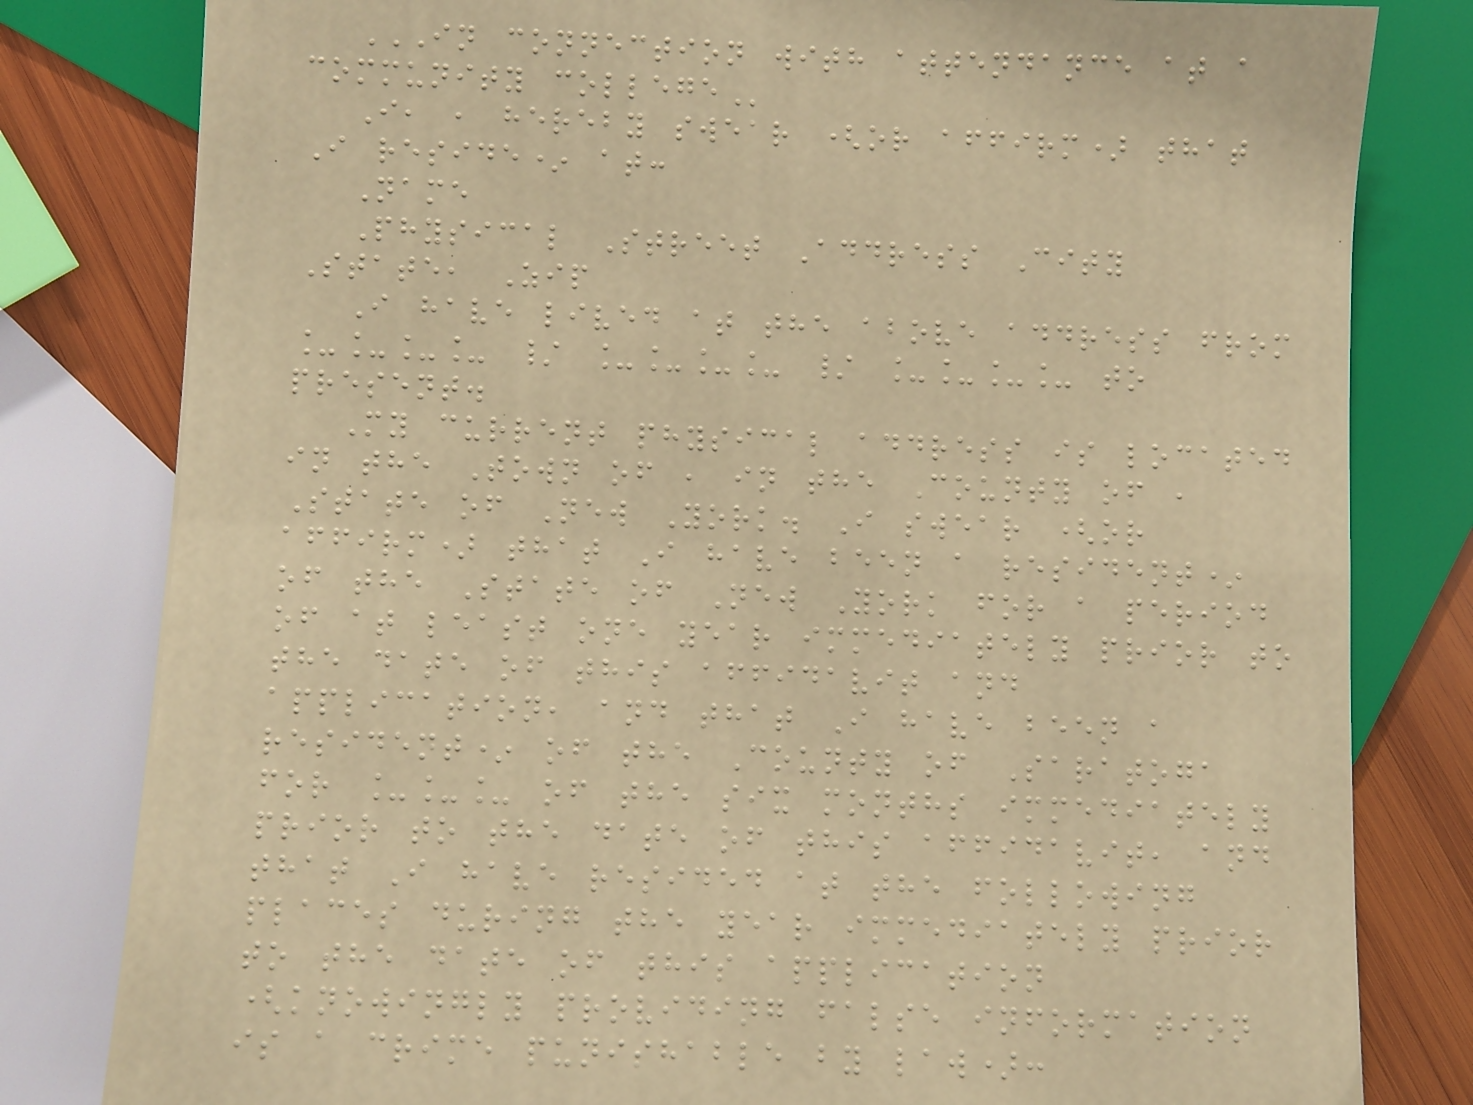IN CONNECTION WITH ATTENDANCE AT A
COMMUNITY COLLEGE
I, , hereby swear (or affirm) that
I reside* at:
Name
Physical Street Address City
State, Zip
I have lived at the above address from
____ / ____ / ____ to
present.
My current physical address is located
in the Town of , in the County of ,
State of New York. I swear (or
affirm) that I have been a resident*
of the State of New York for a period
of at least one year immediately prior to
the date of this affidavit and
application, and that I have been a
resident* of the County of Saratoga
for ___ of the six months immediately
prior to the date of this affidavit, and
that I have resided at the following
places during the year immediately prior
to the date of this application
(knowingly providing false information
is a crime punishable by law):
